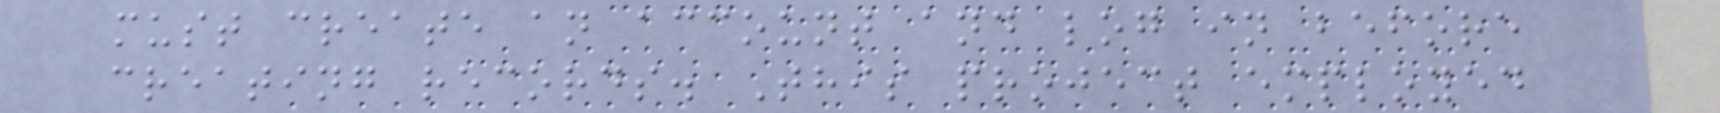must create an account and log in before
creating records. This project employed
